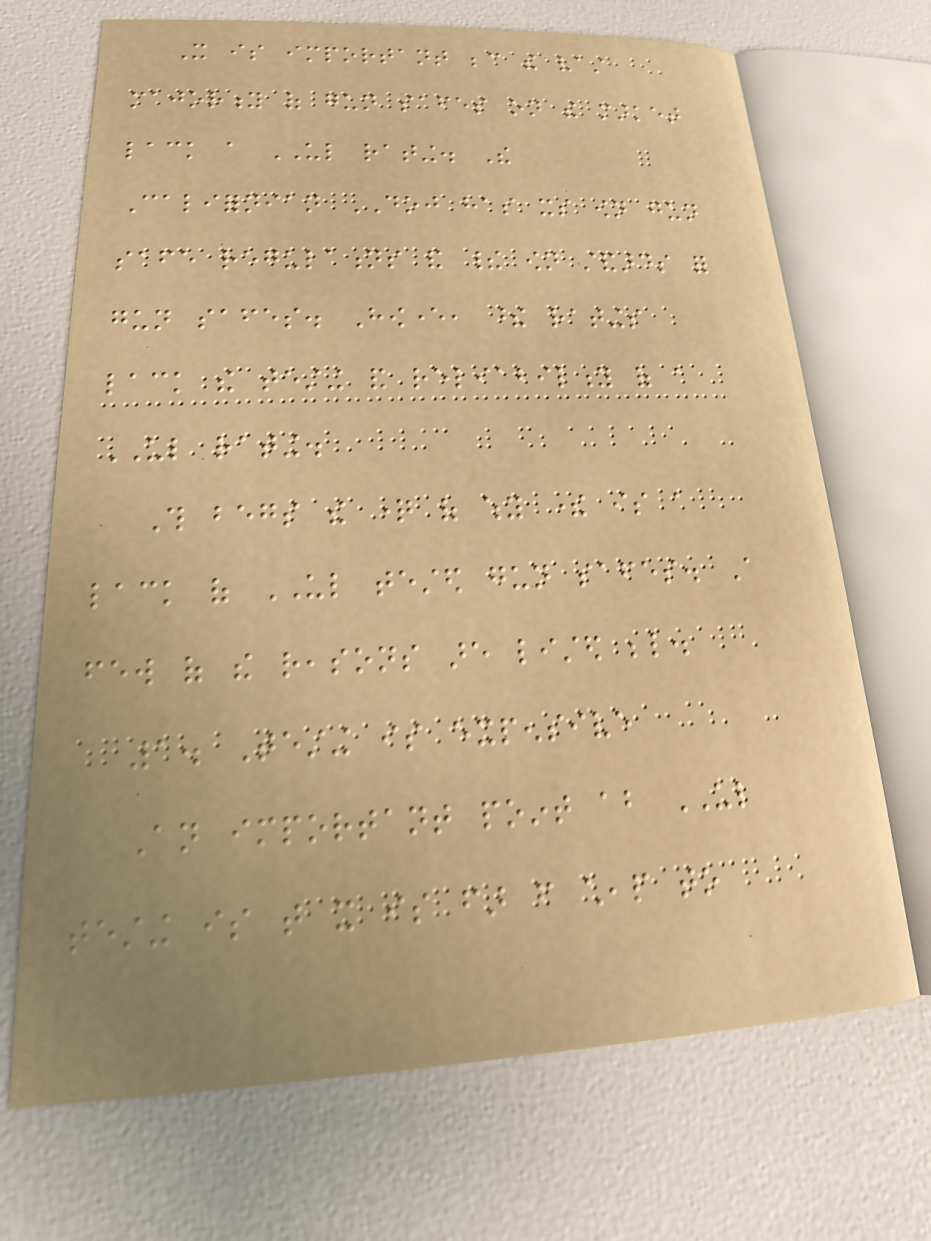It is important because the vast
majority of gun safes on the market
lack a UL rating. The
Californian DOJ has its own gun
safe regulations and their own standards for
gun safes. However, these ratings
lack the testing and reliability of a
UL rating.
This begs the question of why there is a
lack of UL tested gun safes. A
few of the reasons are listed below.
1. Testing is expensive
An important point about UL
testing is that it is far from cheap to
